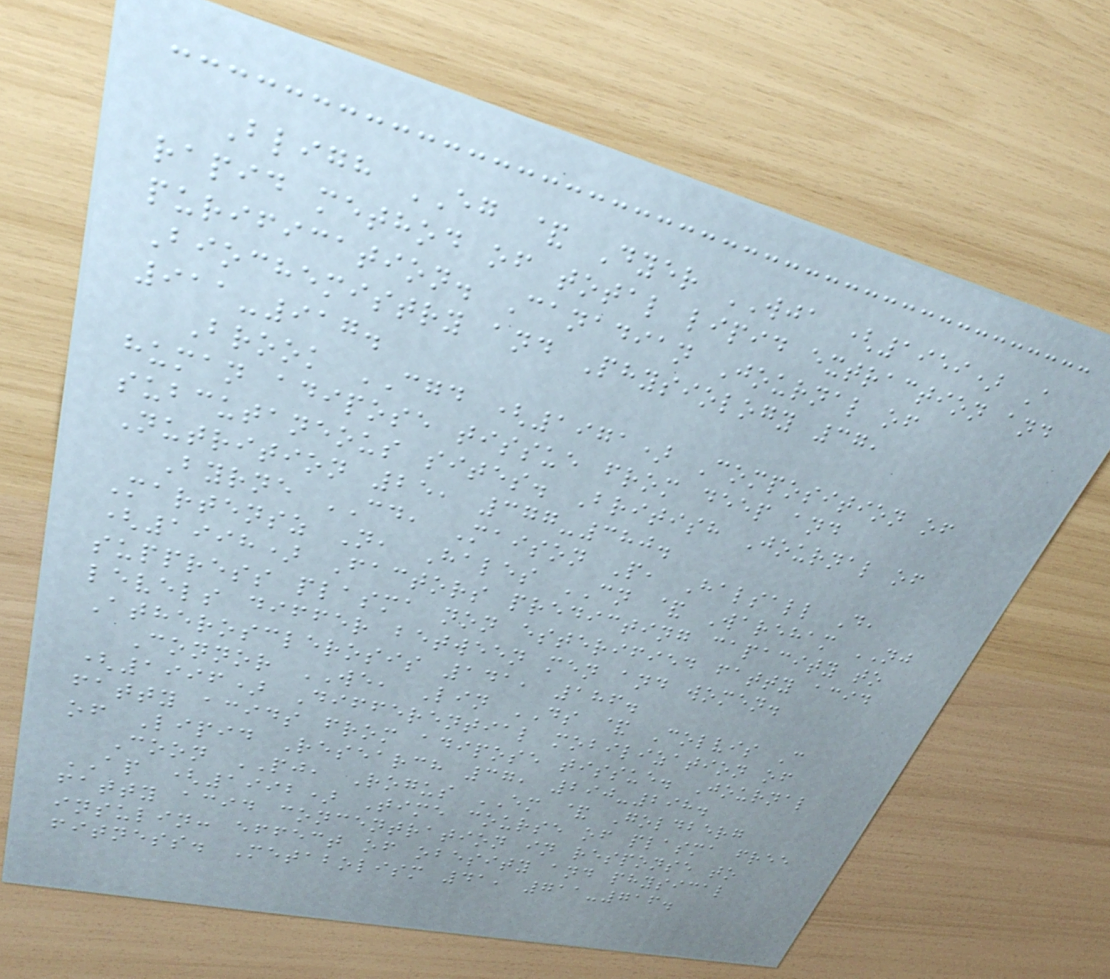Bligh EG & Dyer WJA (1959) A
rapid method of total lipid extraction and
purification. Canadian Journal of
Biochemistry and Physiology 37,
911-917.
Brook CGD (1971) Composition of
human adipose tissue from deep and
subcutaneous sites. British Journal of
Nutrition 25, 377-380.
Byrne CD, Maison P, Halsall D,
Martensz N, Hales CN & Wareham NJ
(1998) Factors predicting capacity to
suppress plasma non esterified fatty acid
levels differ between men and women.
Atherosclerosis 141, 186.
Connor WE, Lin DS & Colvis C
(1996) Differential mobilization of
fatty acids from adipose tissue. Journal
of Lipid Research 37, 290-298.
Coon PJ, Rogus EM & Goldberg
AP (1992) Time course of plasma free
fatty acid concentration in response to
insulin: effect of obesity and physical
fitness. Metabolism 41, 711-716.
